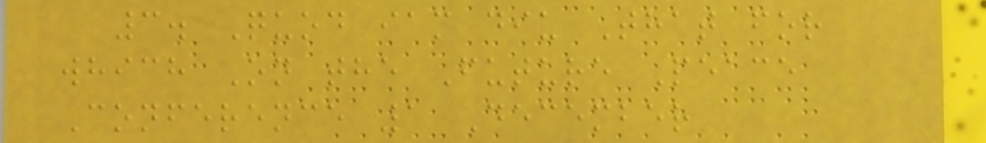3. Quod iam diu That for
which On the Future Peace
Conference 1 December
